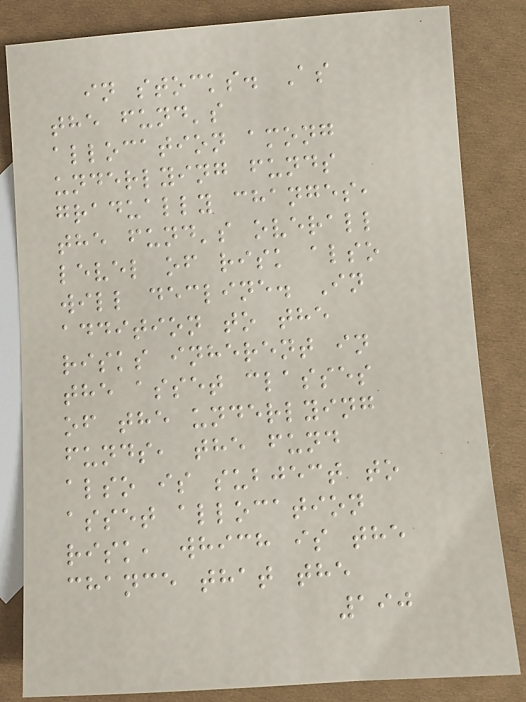in stocks. As
the fund's
allocation among
underlying funds
gradually changes,
the fund's overall
level of risk also
will decline. In
addition to the
risks inherent in
the asset classes
of the underlying
funds, the fund
also is subject to
asset allocation
risk, which is the
chance that the
190
